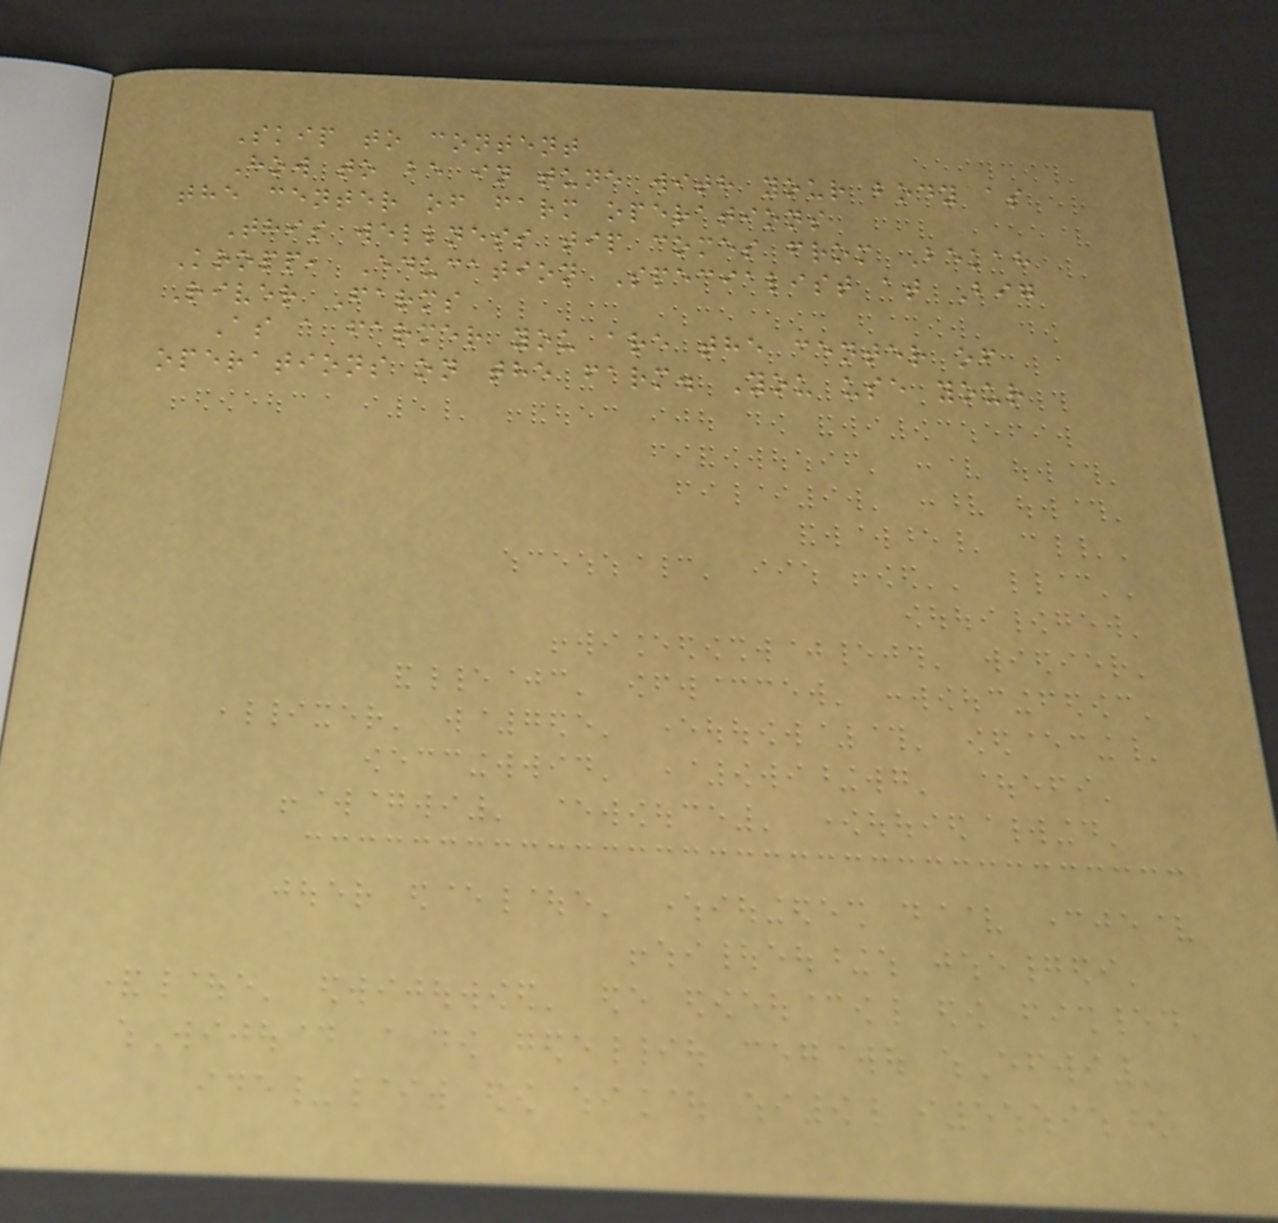Skip to content
How to be in tune with your body as
the center of farm operations
This wellness tip comes from Bekah
Kropp, Education Specialist at Big
River Farms
As a farmer you are the center of
operations on the farm. You use your
